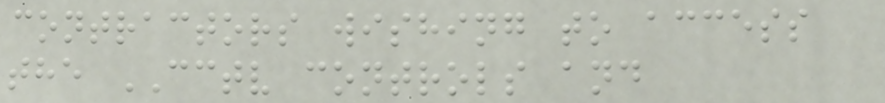contractors wishing to access
the CCTV controls and
